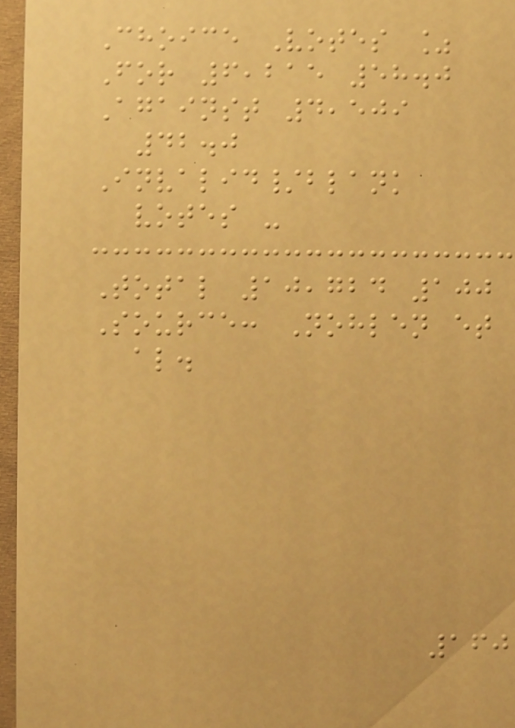Choice Votes %
For 6,215 58.0
Against 4,509
42.0
Invalid/blank
votes -
Total 10,724 100
Source: Nohlen et
al.
160
